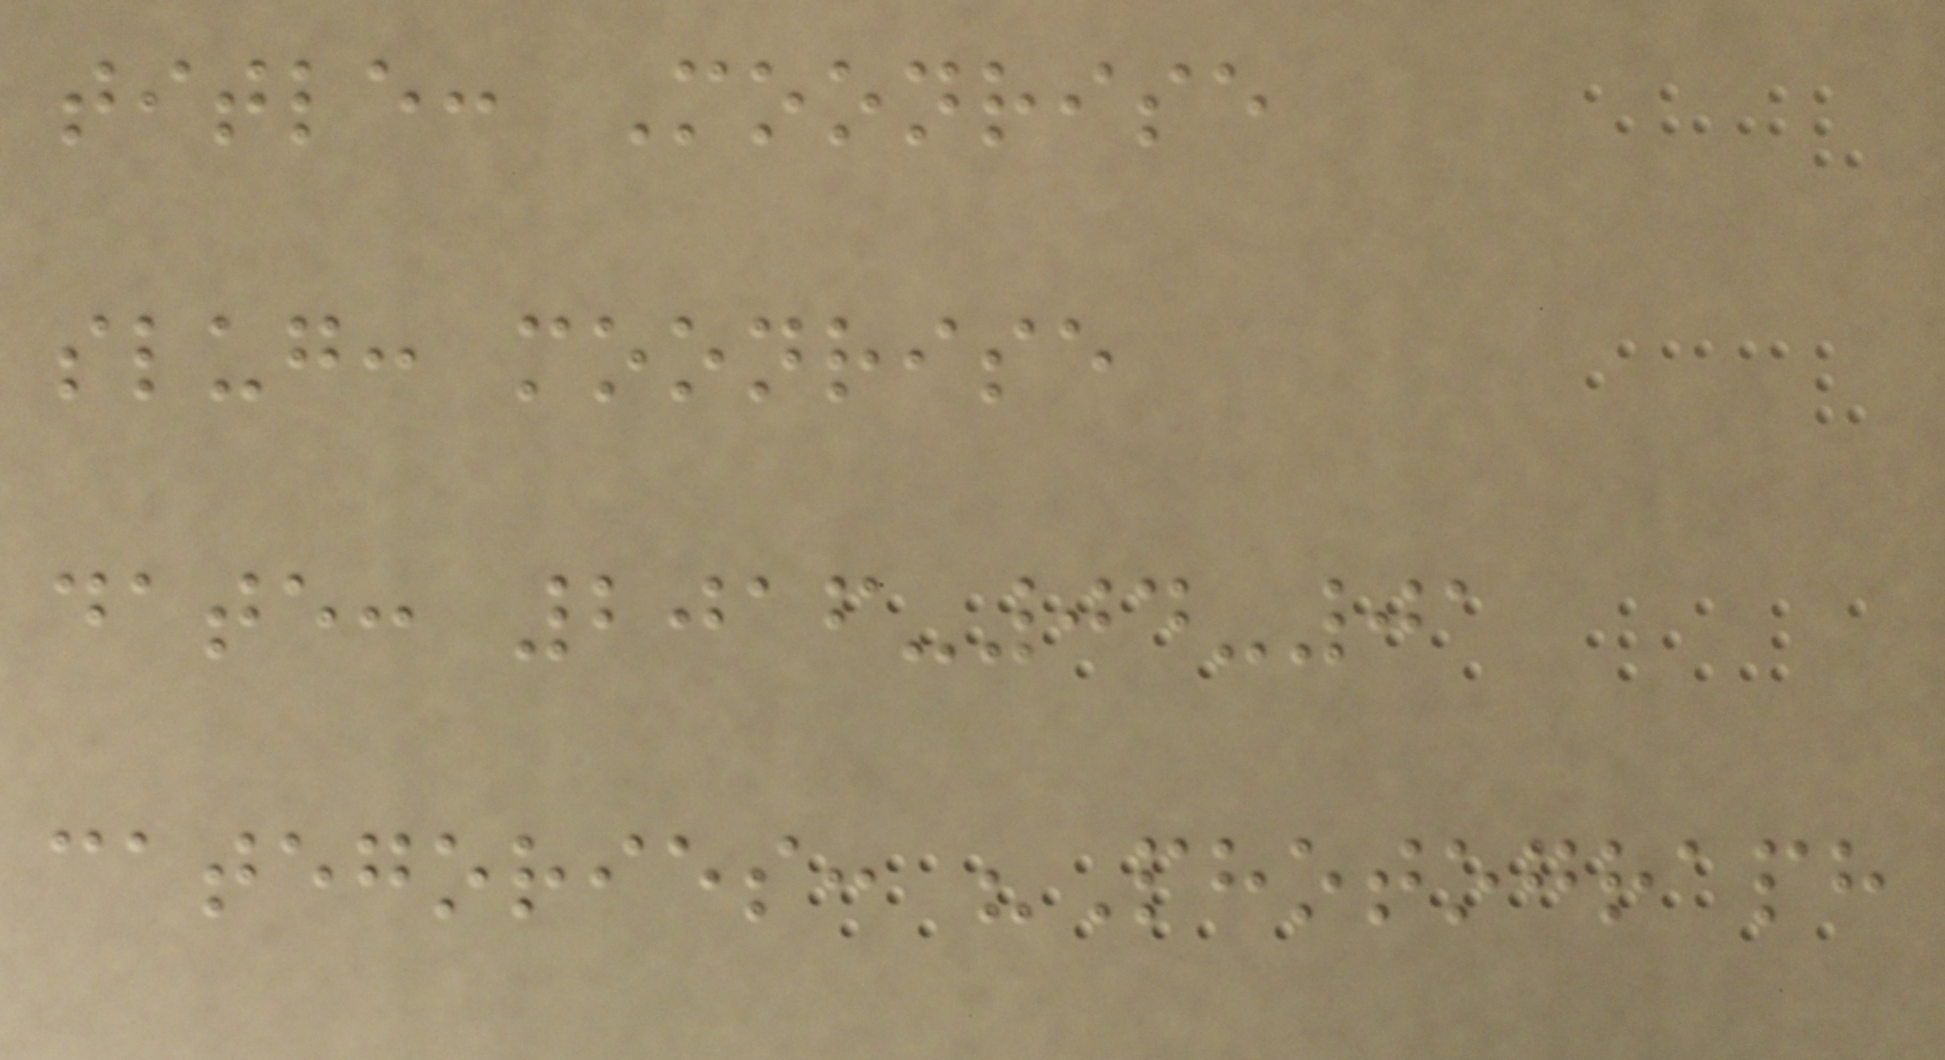title: Moonrise
slug: moonrise
date: 2016-04-01
categories: "Photograph
